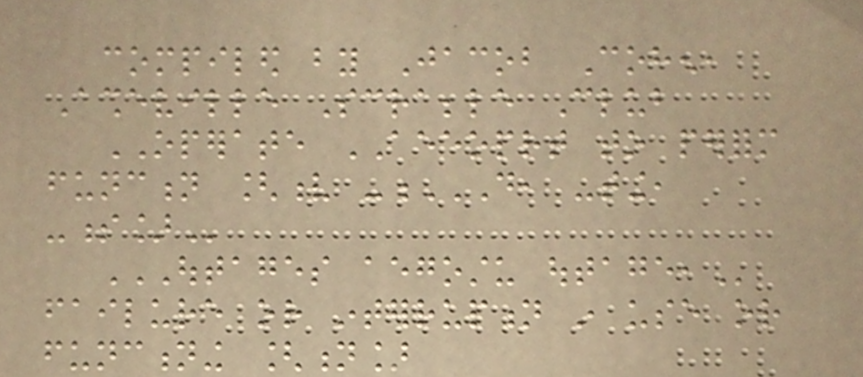compiled by Jacob Cohen,
Asheville Scrabble Club
OPERATE AEEOPRT to perform
function [v -D, -TING,
-S]
OUTAGES AEGOSTU OUTAGE,
failure or interruption in use or
functioning [n]
